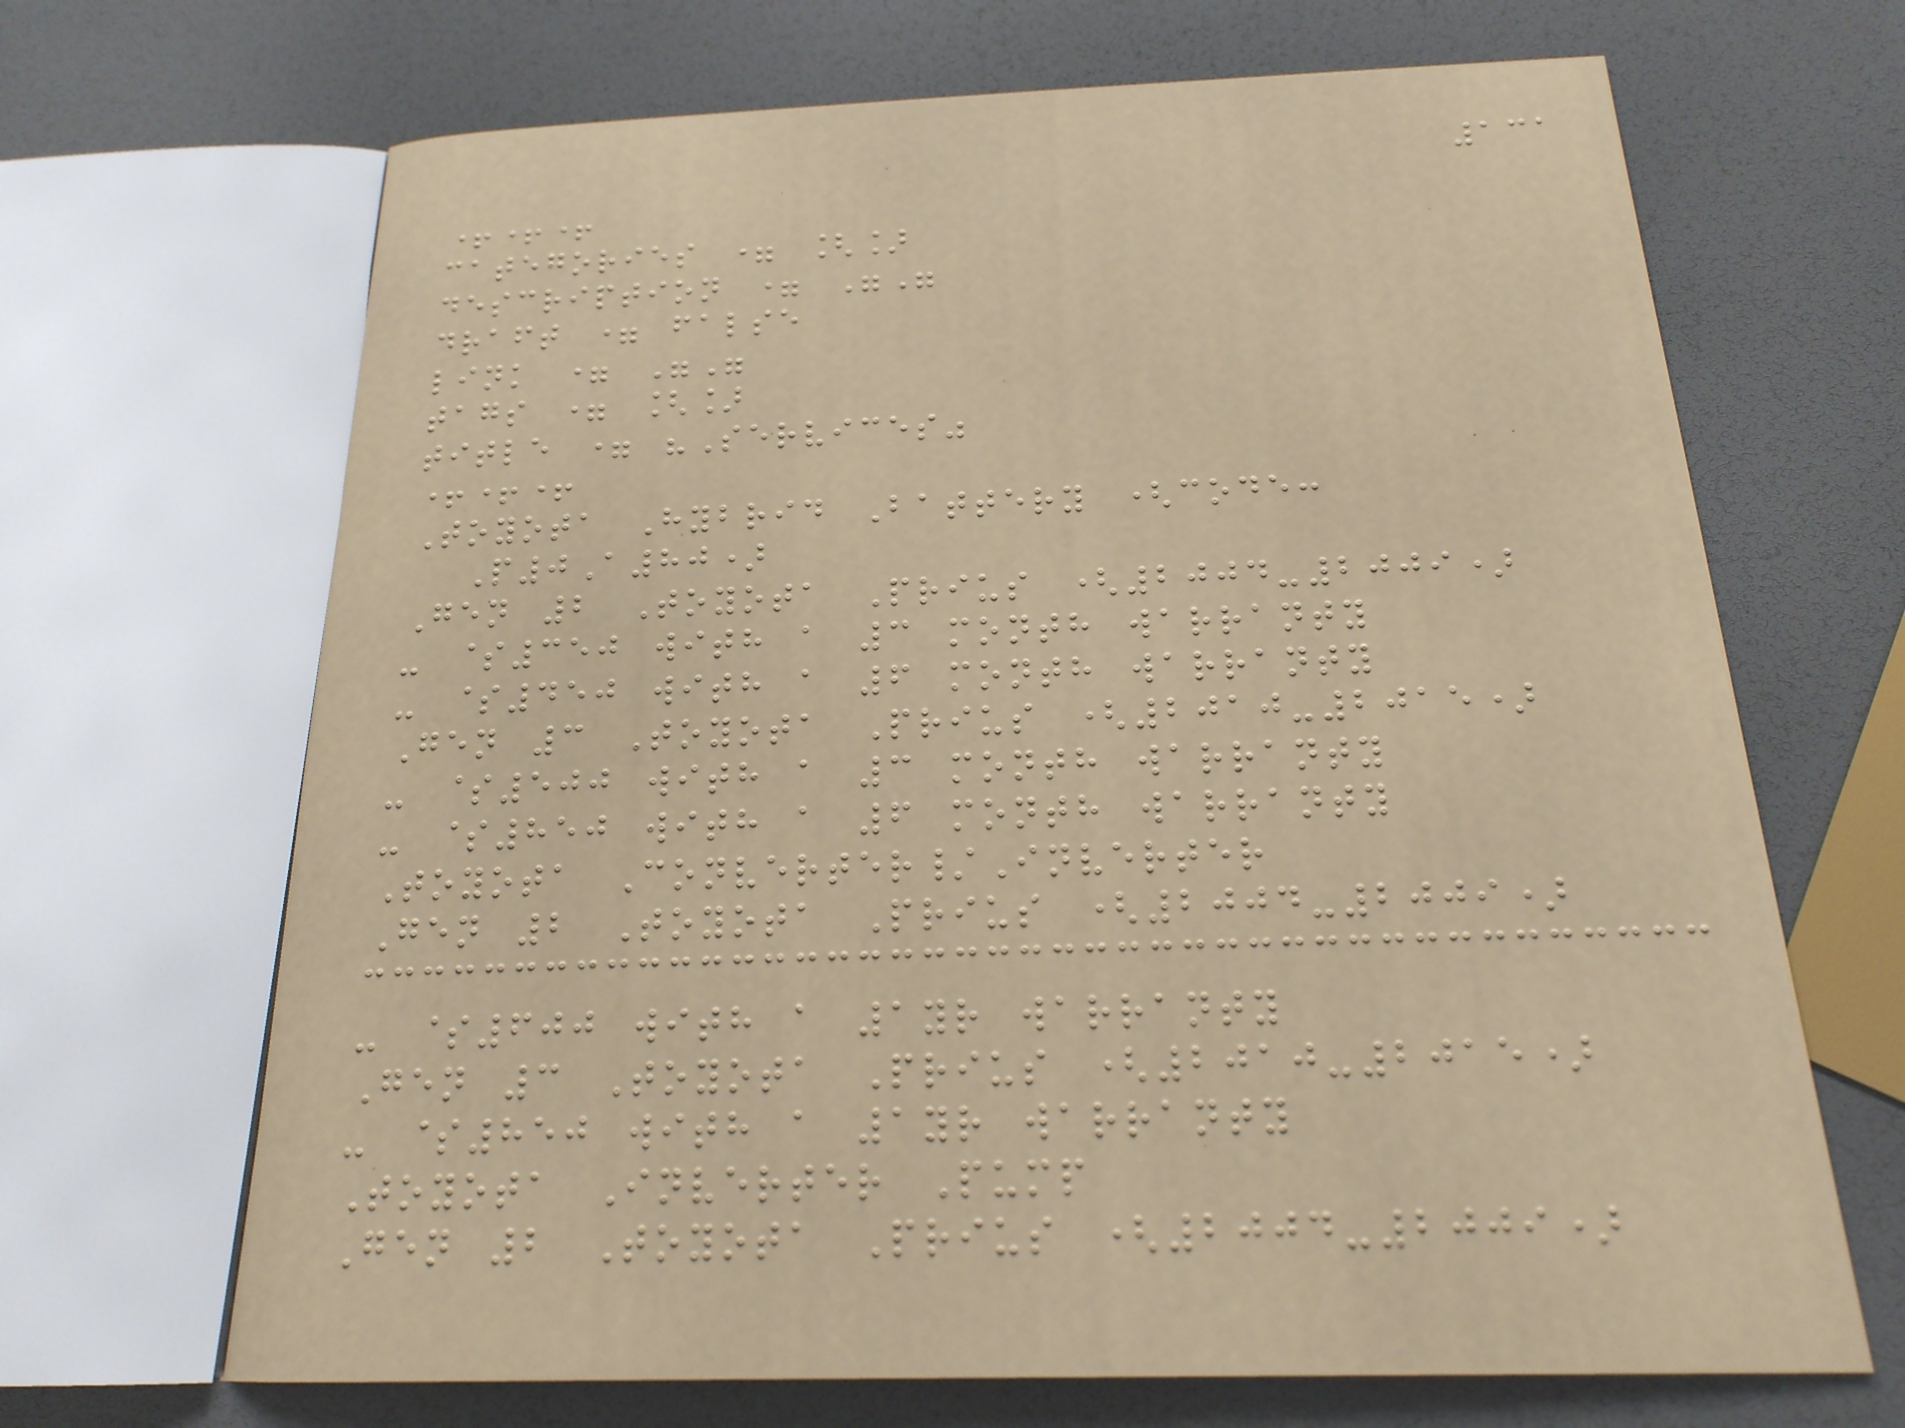131
+++
categories = []
description = ""
draft = false
link = ""
tags = []
title = "Services"
+++
Toyota Hybrid Battery (code:
P0A80)
Gen 2 Toyota Prius (2004-2009)
- $350 with a 3 month warranty
- $450 with a 6 month warranty
Gen 3 Toyota Prius (2010-2015)
- $500 with a 3 month warranty
- $850 with a 6 month warranty
Toyota Converter/Inverter
Gen 2 Toyota Prius (2004-2009)
- $600 with a 1yr warranty
Gen 3 Toyota Prius (2010-2015)
- $850 with a 1yr warranty
Toyota Inverter Pump
Gen 2 Toyota Prius (2004-2009)
